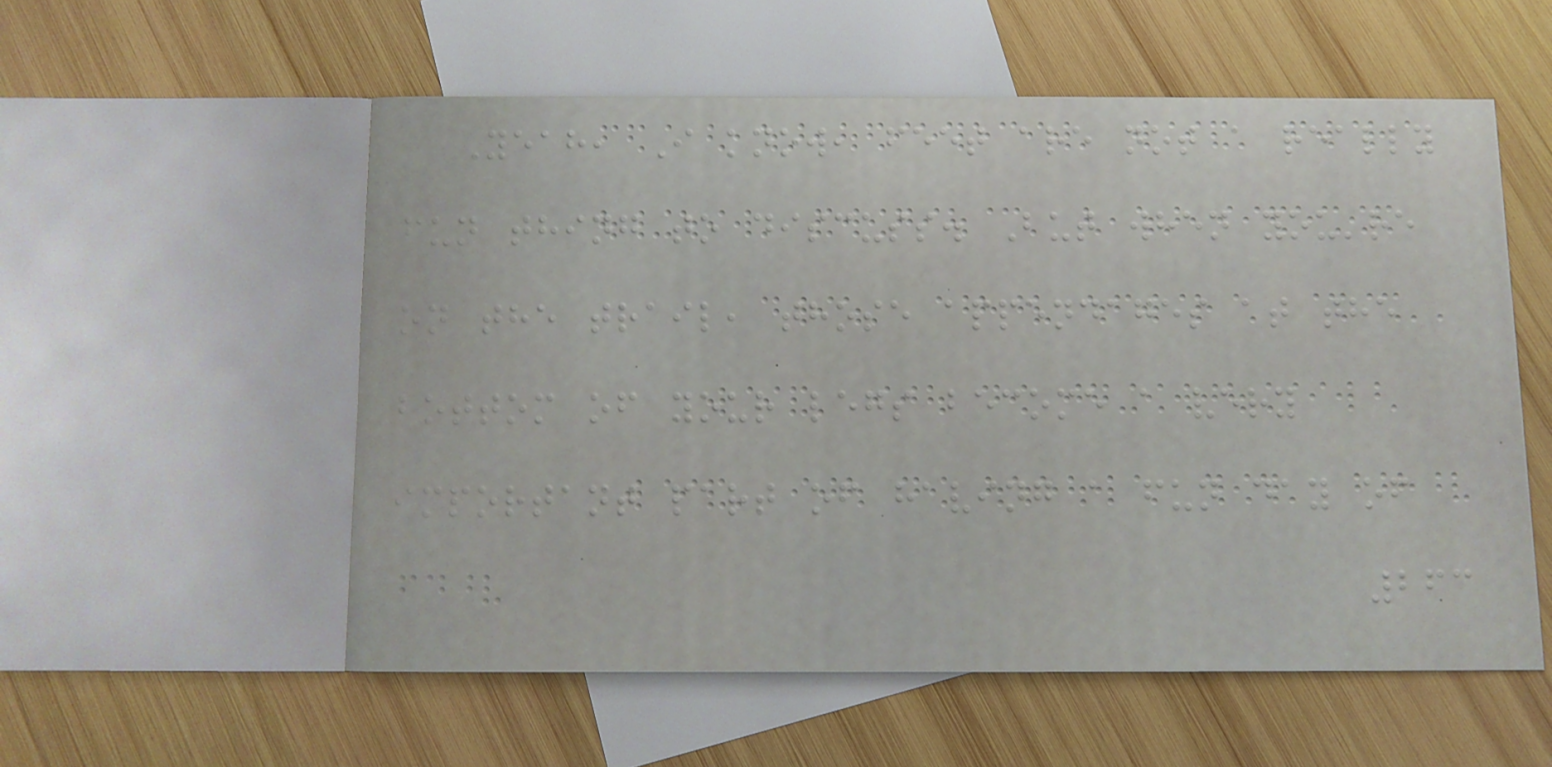Yeah, I know, feet are not a really
fun thing to discuss. But when you're
on the trail, those appendages at the
bottom of your legs become a very
important part of having a fun day of
263
